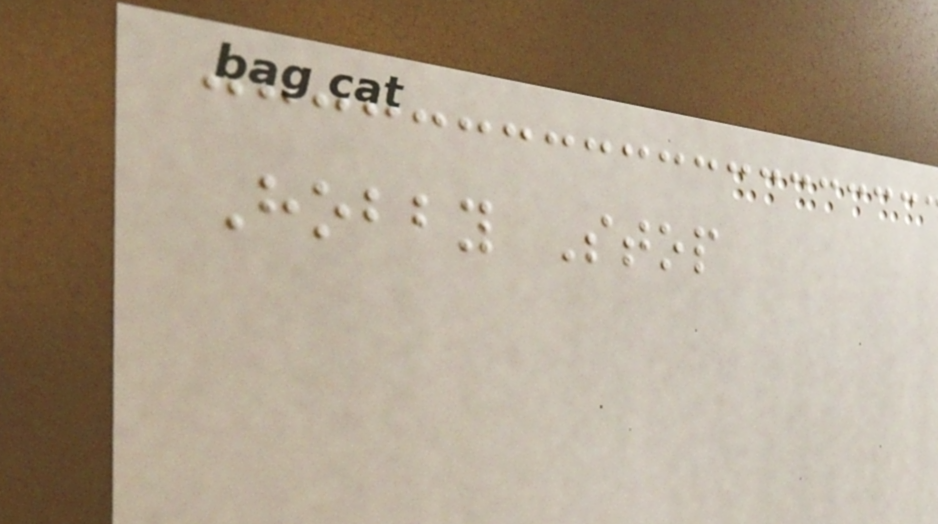Hobby Stop
